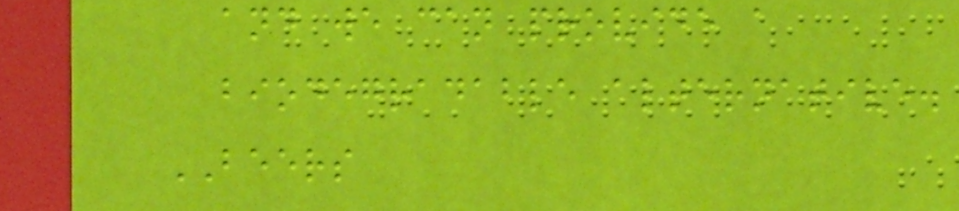and we can provide a
biodegradable alternative.
BEERS
